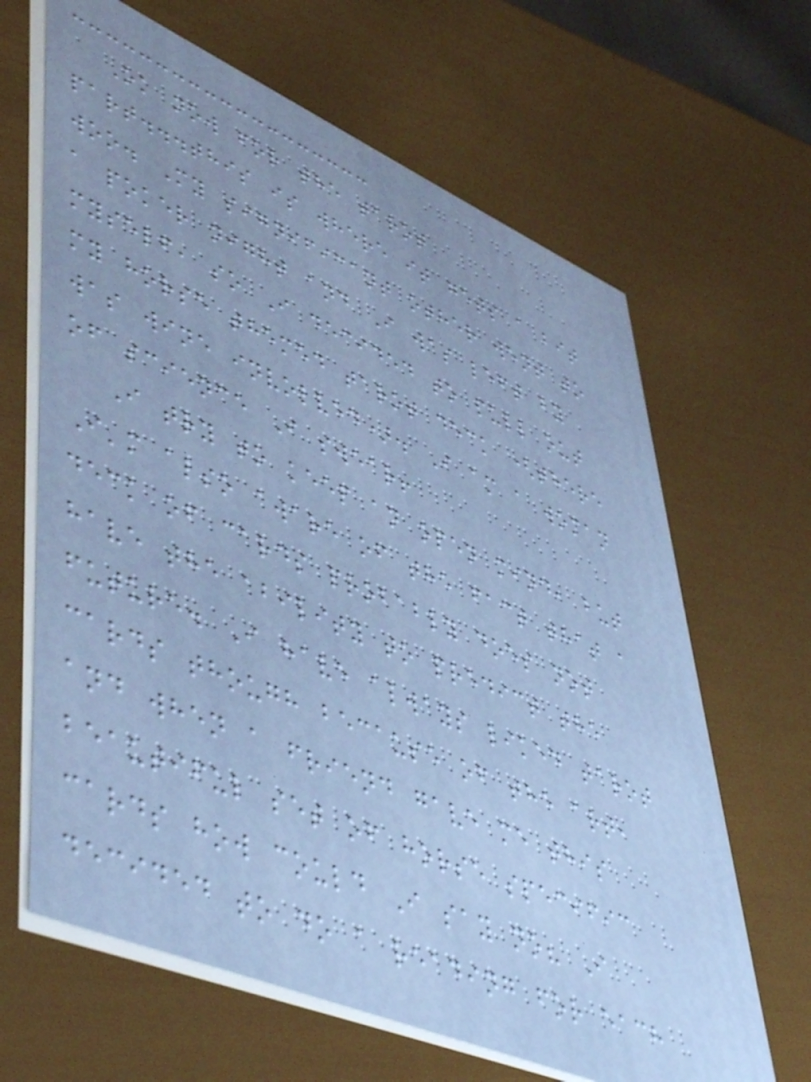Ok now for the tarot
part...this is where it gets a bit
woo. My significant other went to
a poker night and I was left by
myself, so I decided to pull out
my horse themed tarot deck (there
was wine involved). I am a woman
of science I swear!
I try to keep an open mind, but
I'm also aware of the fact that a
deck of cards probably does not
have the ability to predict the
future. I have always liked tarot
cards though because of the art,
and when a friend gave me this
beautiful set of horse specific
cards how could I say no? I
decided to do a reading for each
